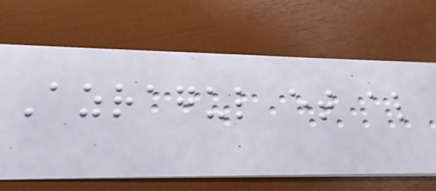Azragul et al
